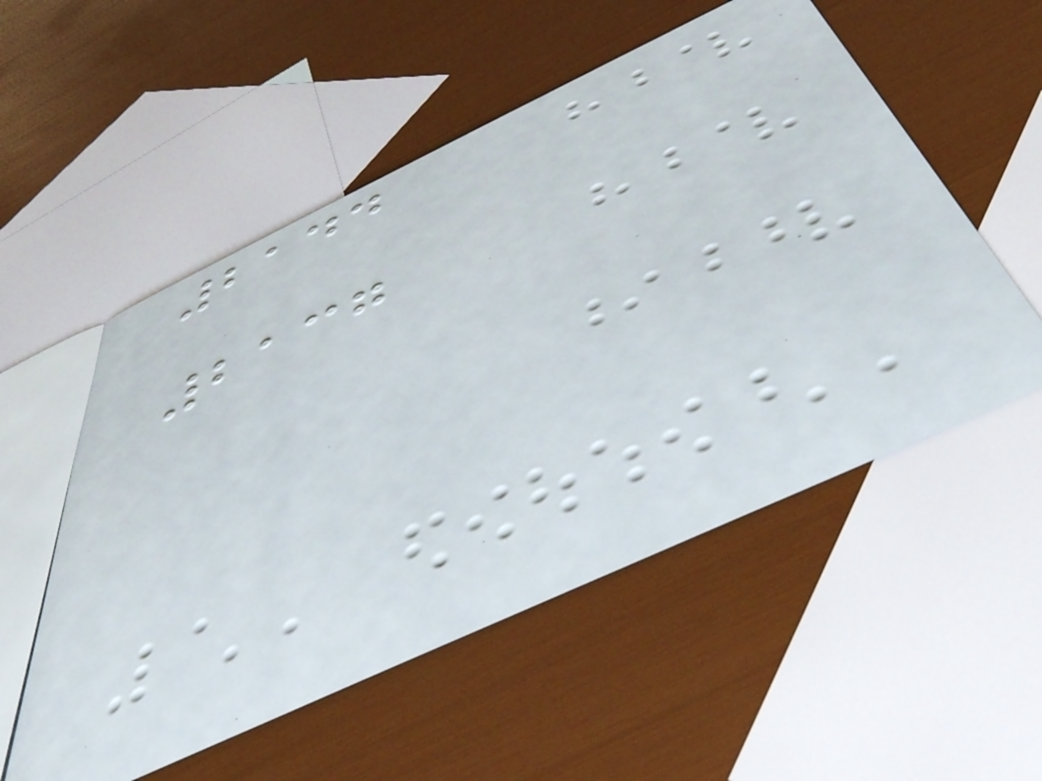2144
2137
